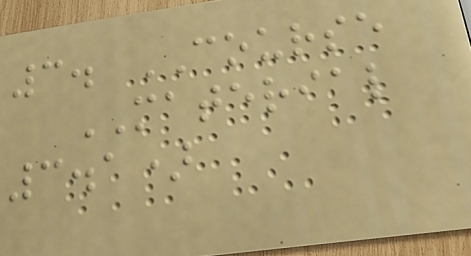3. COURSE
MATERIAL
3.1)
